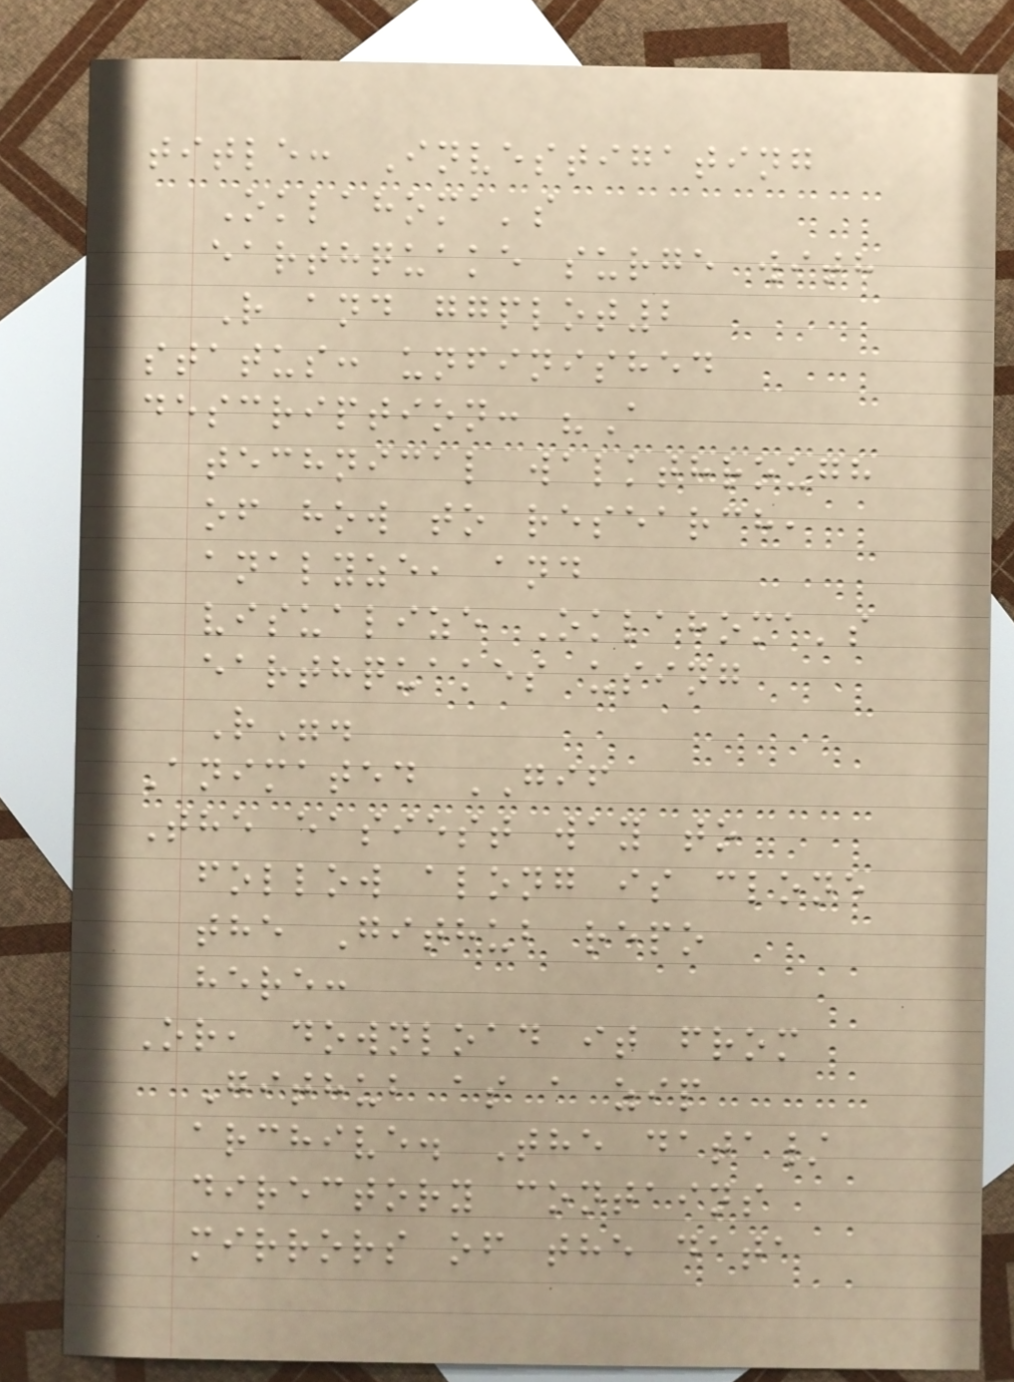title: Investigating
Oklahoma's
earthquake surge with
R and ggplot2
status: unfinished
description: "A
technical walkthrough
of how to research,
analyze, and
visualize Oklahoma's
earthquakes using
R".
Animated GIF
The easiest way to
follow along is clone
the Github repo
here:
Or, download it from
Github as a zip
archive. The data/
directory contains
mirrors of the data
